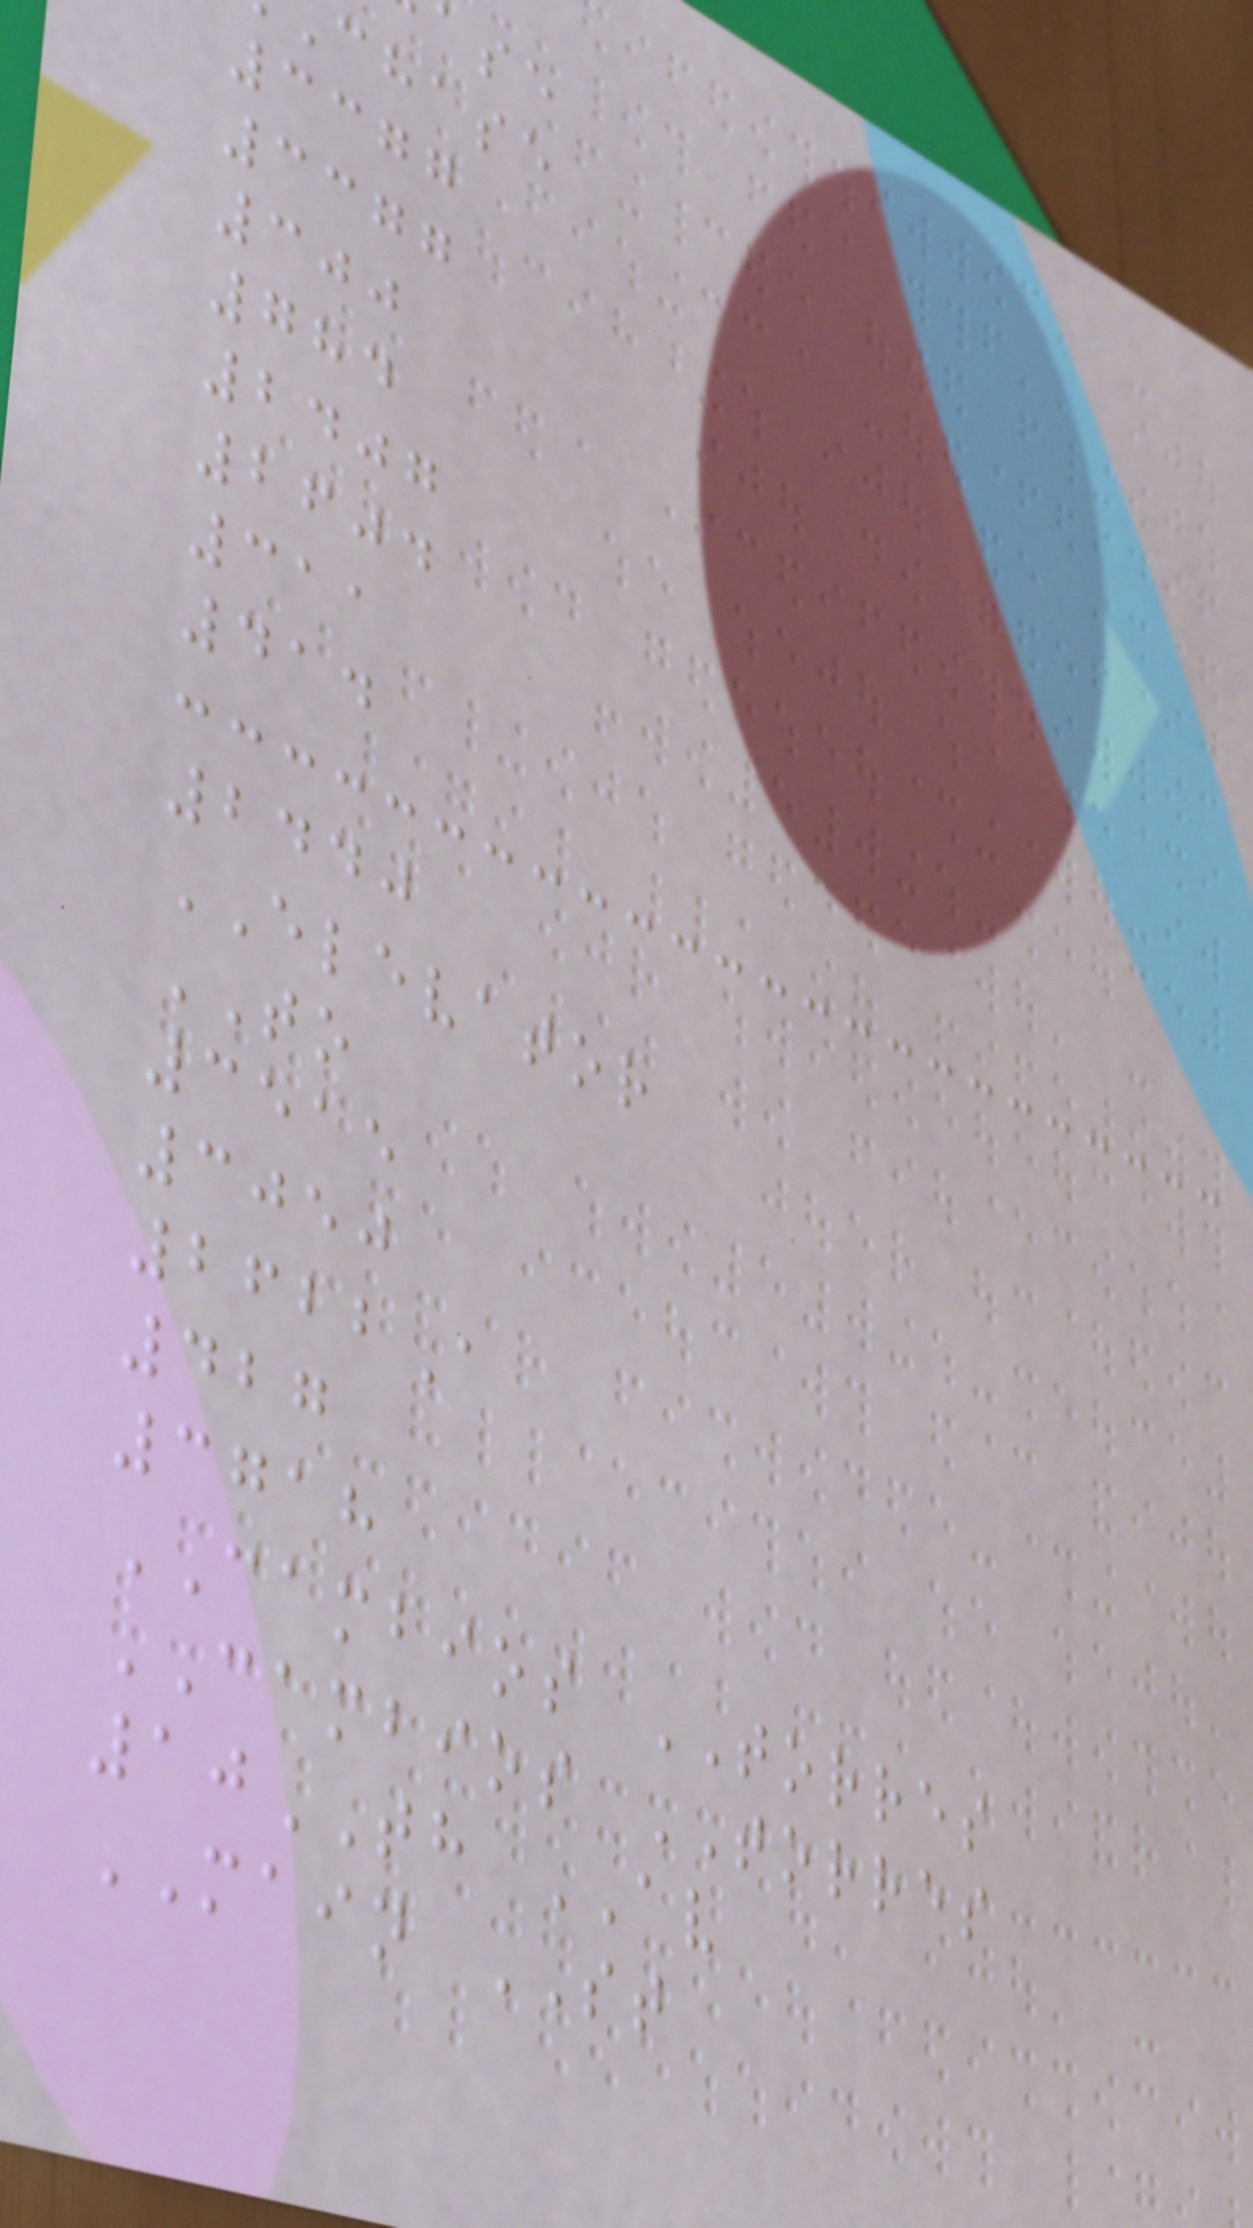chase
3377
3377
300
784
2407
2604
311
414
2440
ELEVATOR
TO
3515
3050
2622A
427
3718
CAMBIOS TORRES
CAMBIOS TORRES
10TH AV
MAIN ST
